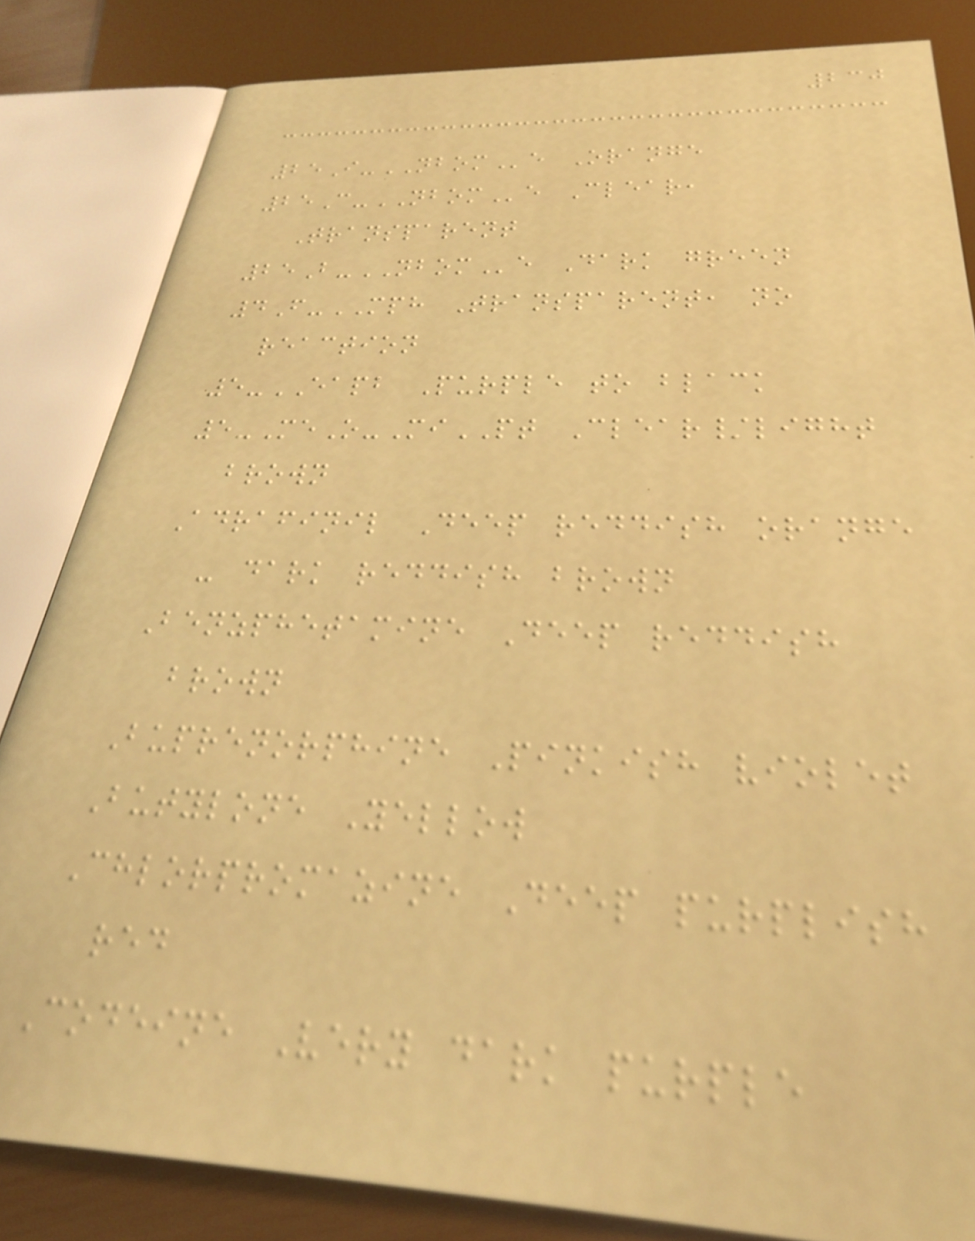230
25I-NBOMe Orange
25C-NBOMe Clear,
Transparent
25B-NBOMe Dark green
4F-MPH Transparent, no
reaction
5-EAPB Purple to black
5-MeO-MiPT Clear/light
brown
Adrafinil Deep reddish orange
- dark reddish brown
Benzphetamine Deep reddish
brown
Buprenorphine Pinkish violet
Butylone Yellow
Chlorpromazine Deep purplish
red
Codeine Very dark purple
